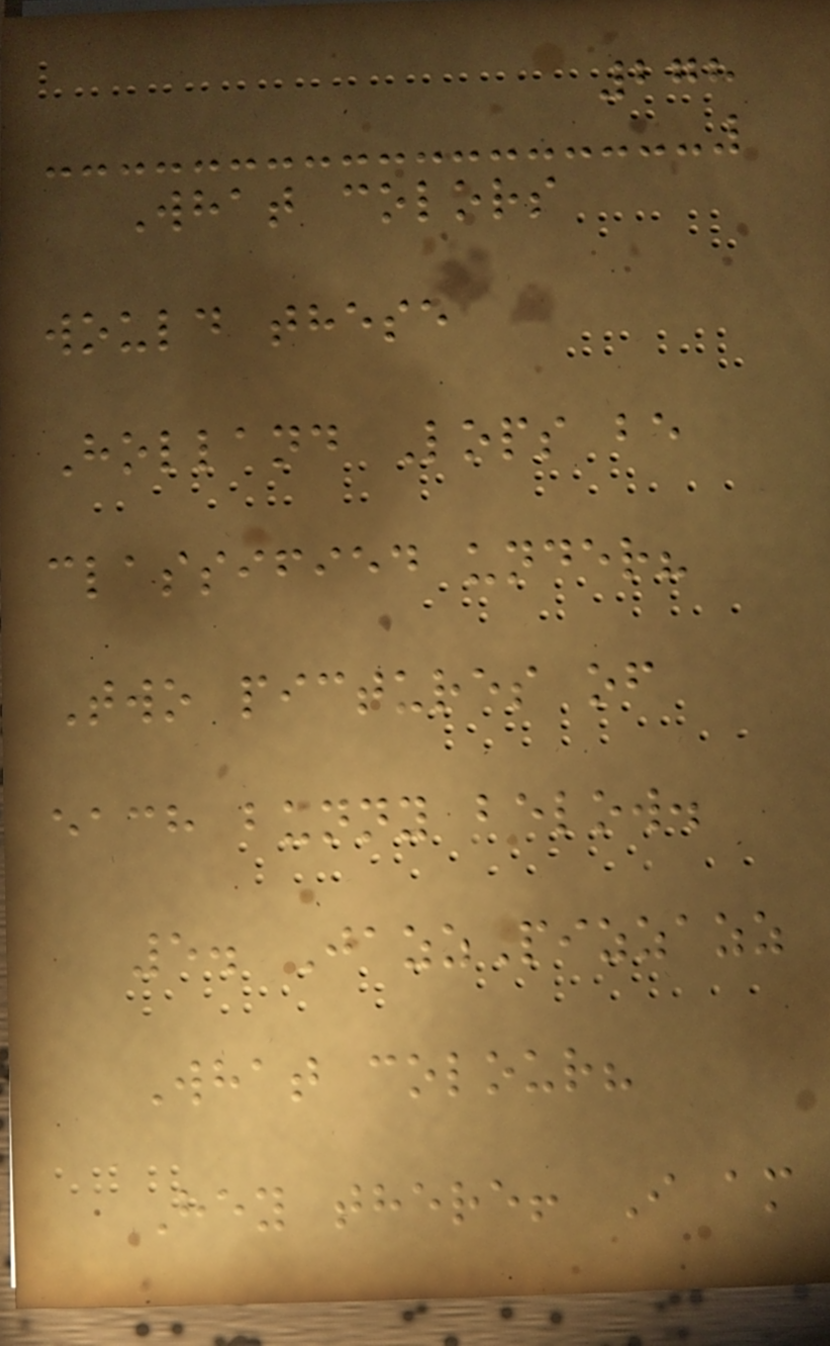278
What colors
would these
Holland Lops be
classified under?
Two pictures of
each bunny below.
5. JazzPizzazz
What colour?
Hey there! I am
